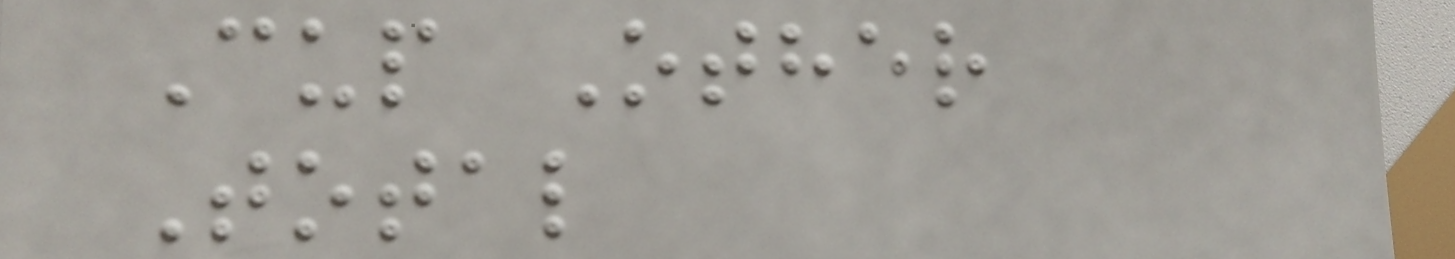Cup Other
Total
